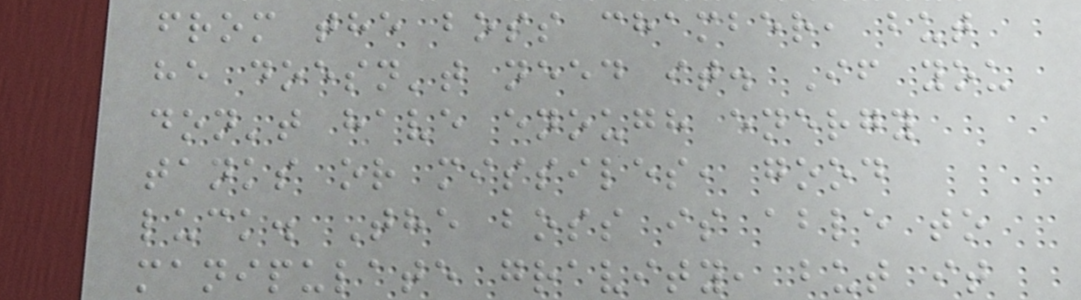from the boss chamber, but
he doesn't need it. If you
don't have enough energy
tanks or missiles, good
luck. The boss is able to
manipulate gravity, but it
